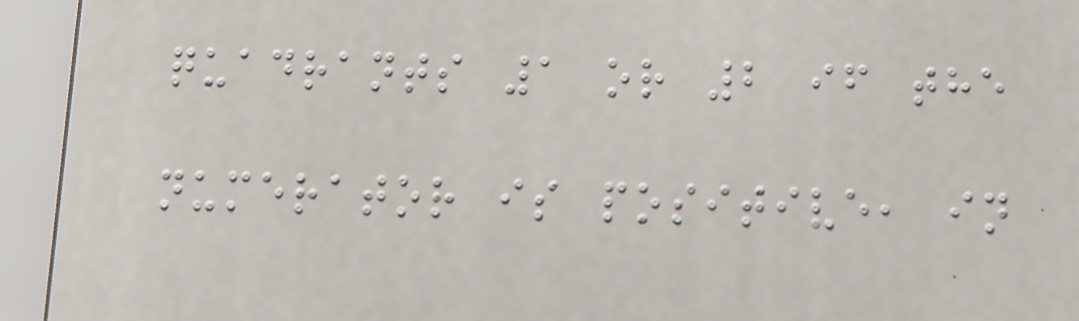quadrants 1 or 2 if the
numerator is positive, in
